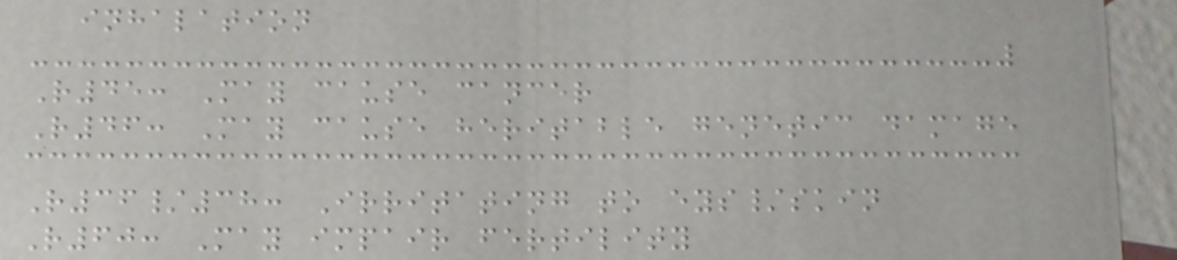inhalation
R45: May cause cancer
R46: May cause heritable genetic damage
R36/38: Irritating to eys/skin
R60: May impair fertility
